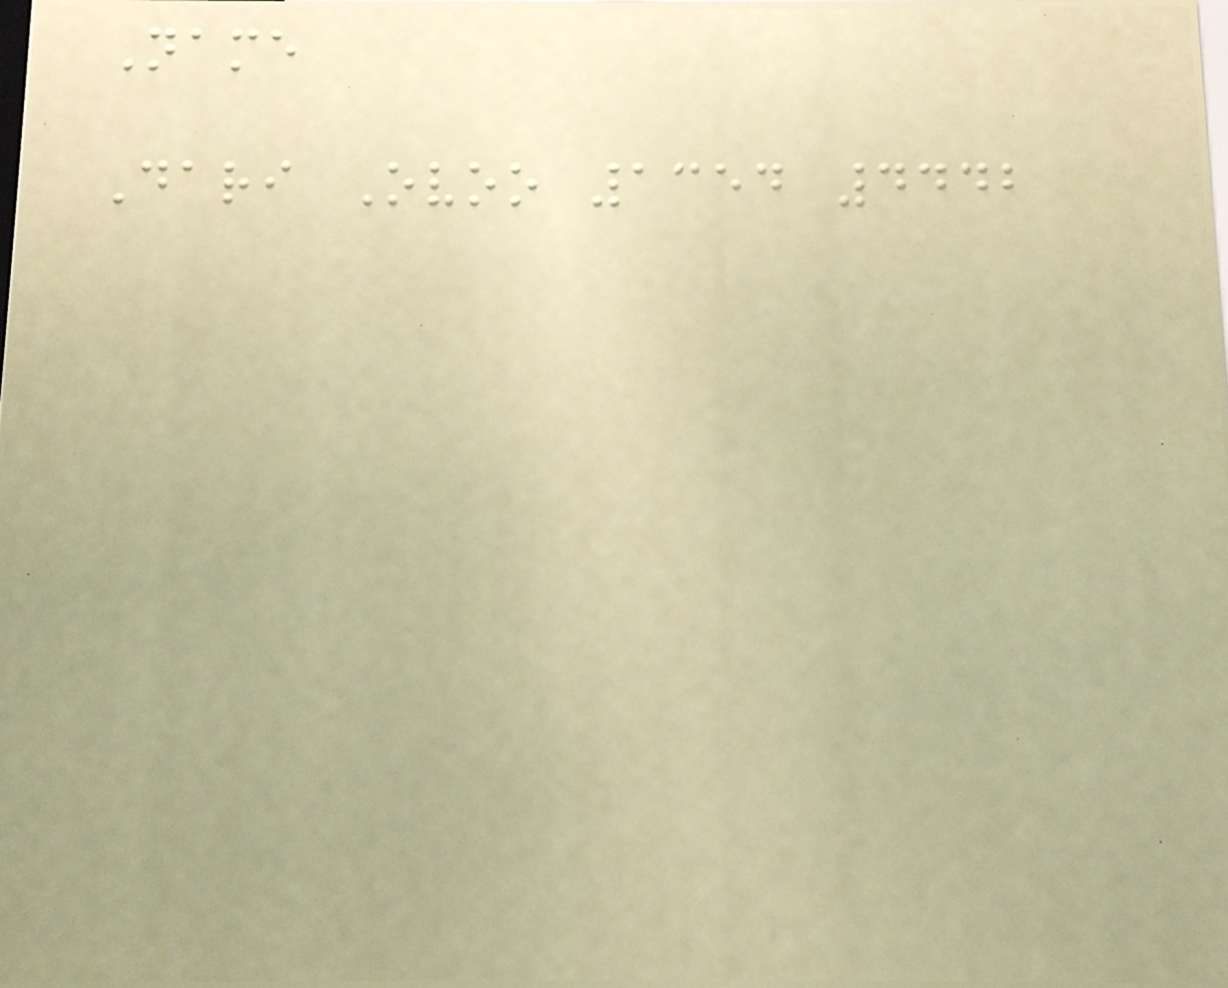Name
Dari Ovoo 1354 4442
